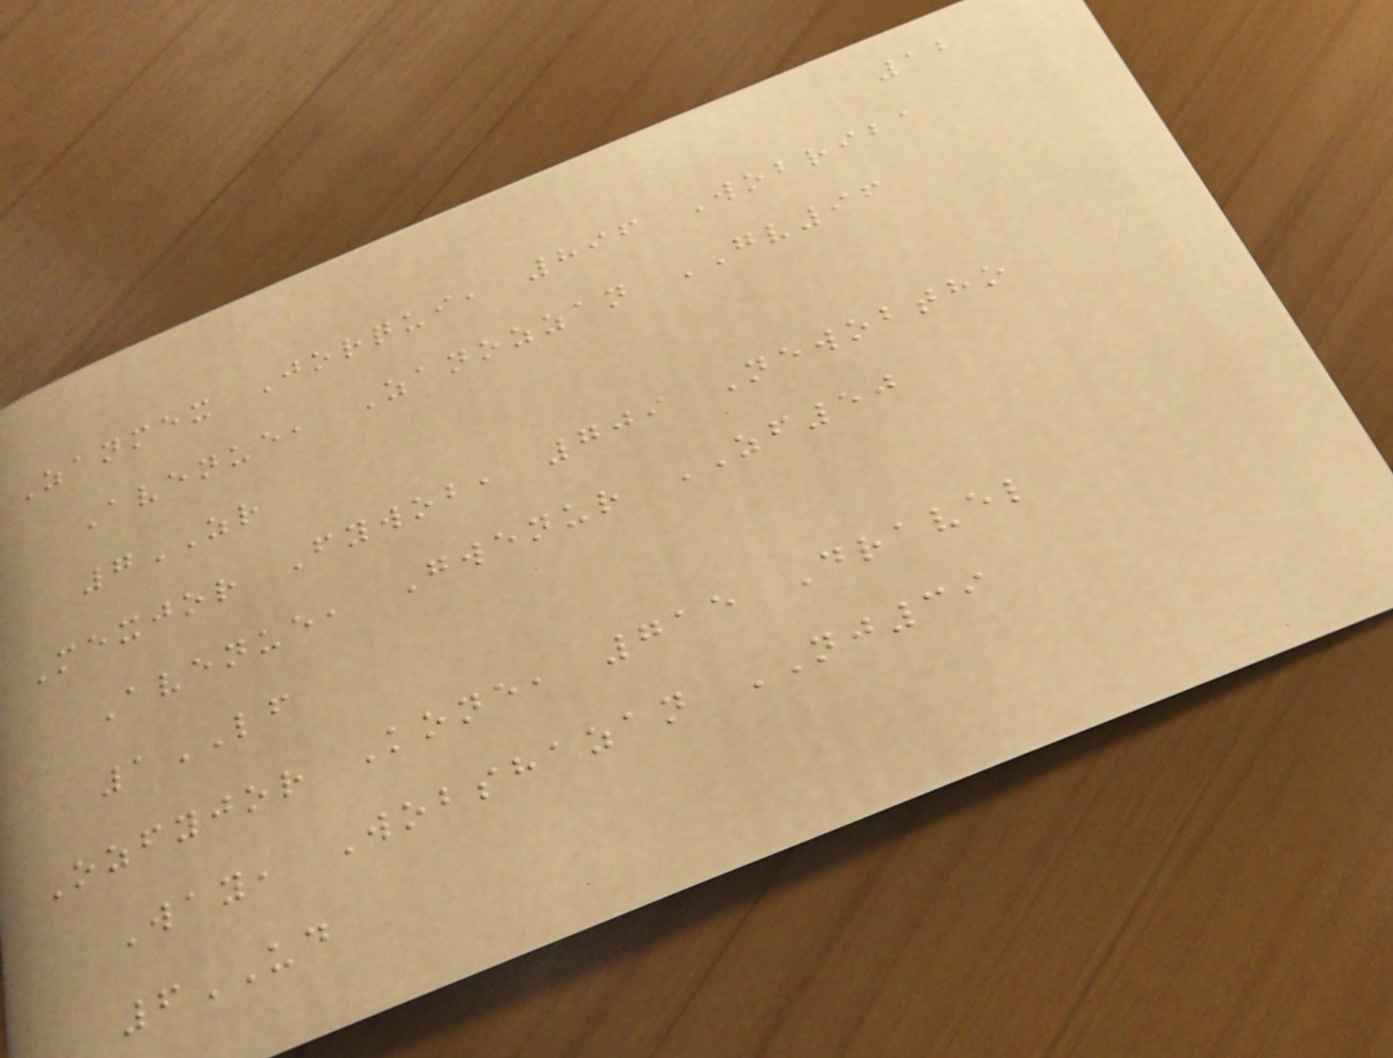12
Zanmex Jorqui, 896 Wobriba
Avenue, Zanozzan GV96
7ZR
Mexjor Fywob, 709 Newobtho
Avenue, Gwenur ZF50
1LF
Ozfyjor Kone, 715 Dravel
Way, Wobshazan NJ39
6UD
